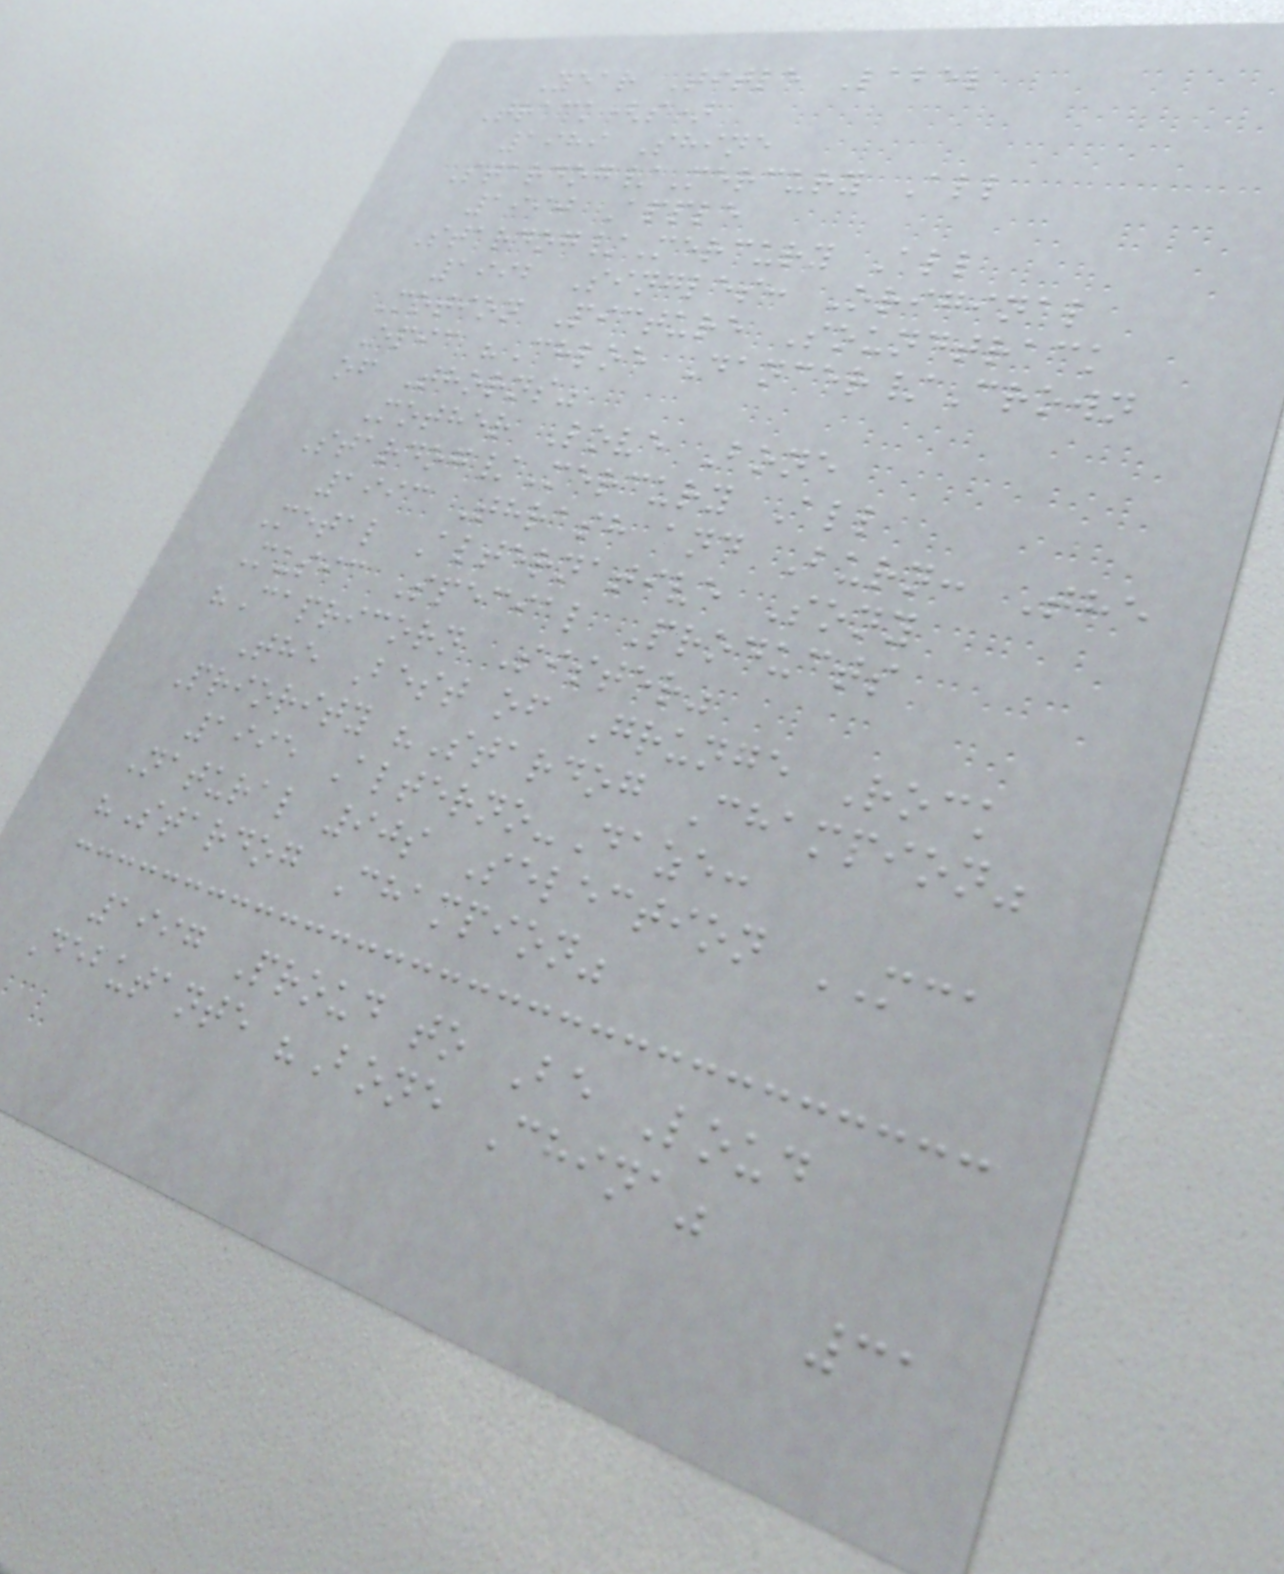Year Title Label
Track(s)
1989 Shine
Stardog/Mercury All
1990 Apple
Stardog/Mercury All
1992 Singles: Original
Motion Picture Soundtrack
Epic "Chloe Dancer/Crown
of Thorns"
Mother Love Bone
Stardog/Mercury All
1993 Thrash and Burn: The
Metal Alternative Sony
Music Special Products
"Capricorn Sister"
The Best of Grunge Rock
Priority "Stardog Champion"
1995 Alterno-Daze:
Natural 90s Selection MCA
"Stardog Champion"
1997 Proud to Be Loud
Debutante "Bone China"
31
